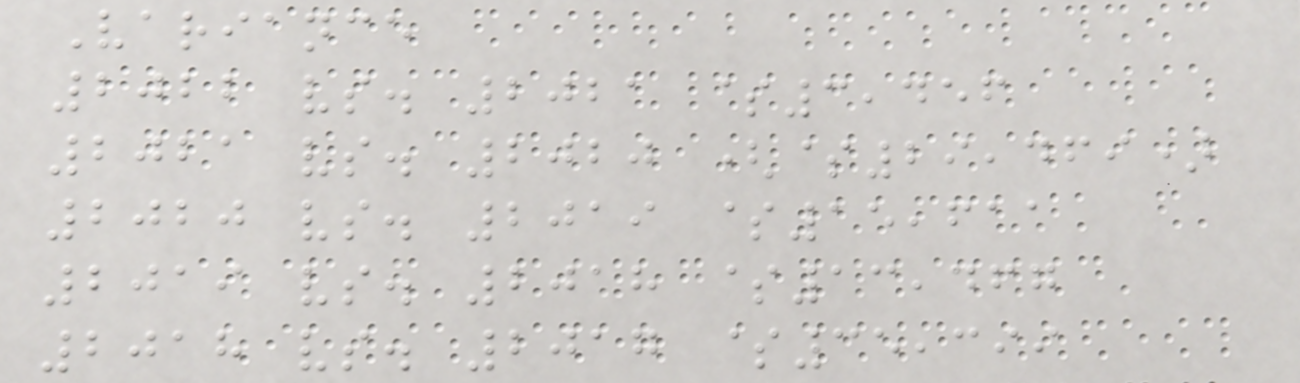Variance
2022 vs. 2021 $3,456
2021 vs. 2020 ($29,469)
2020 vs. 2019 $15,611
2019 vs. 2018 $13,467
2018 vs. 2017 $35,399
